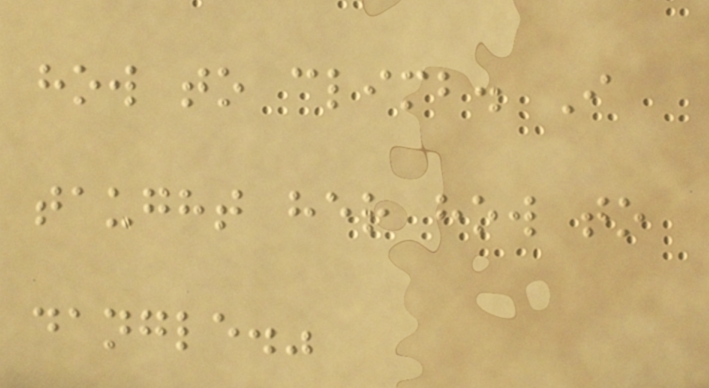how to climb. I
taught her how to
dangle."
